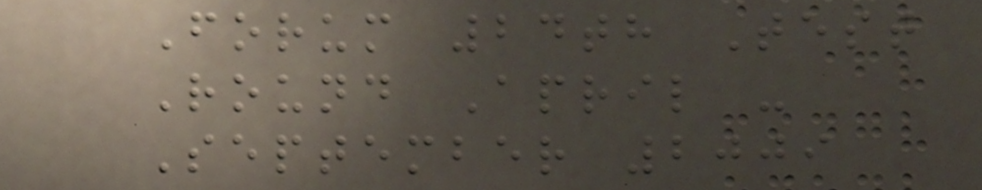Forum 24th Test
Round April -
September 2009
